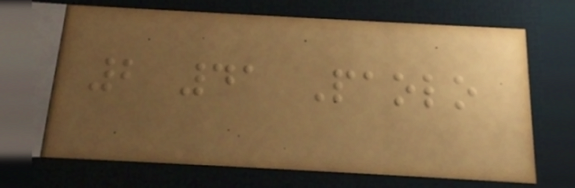2 41 Paolo
